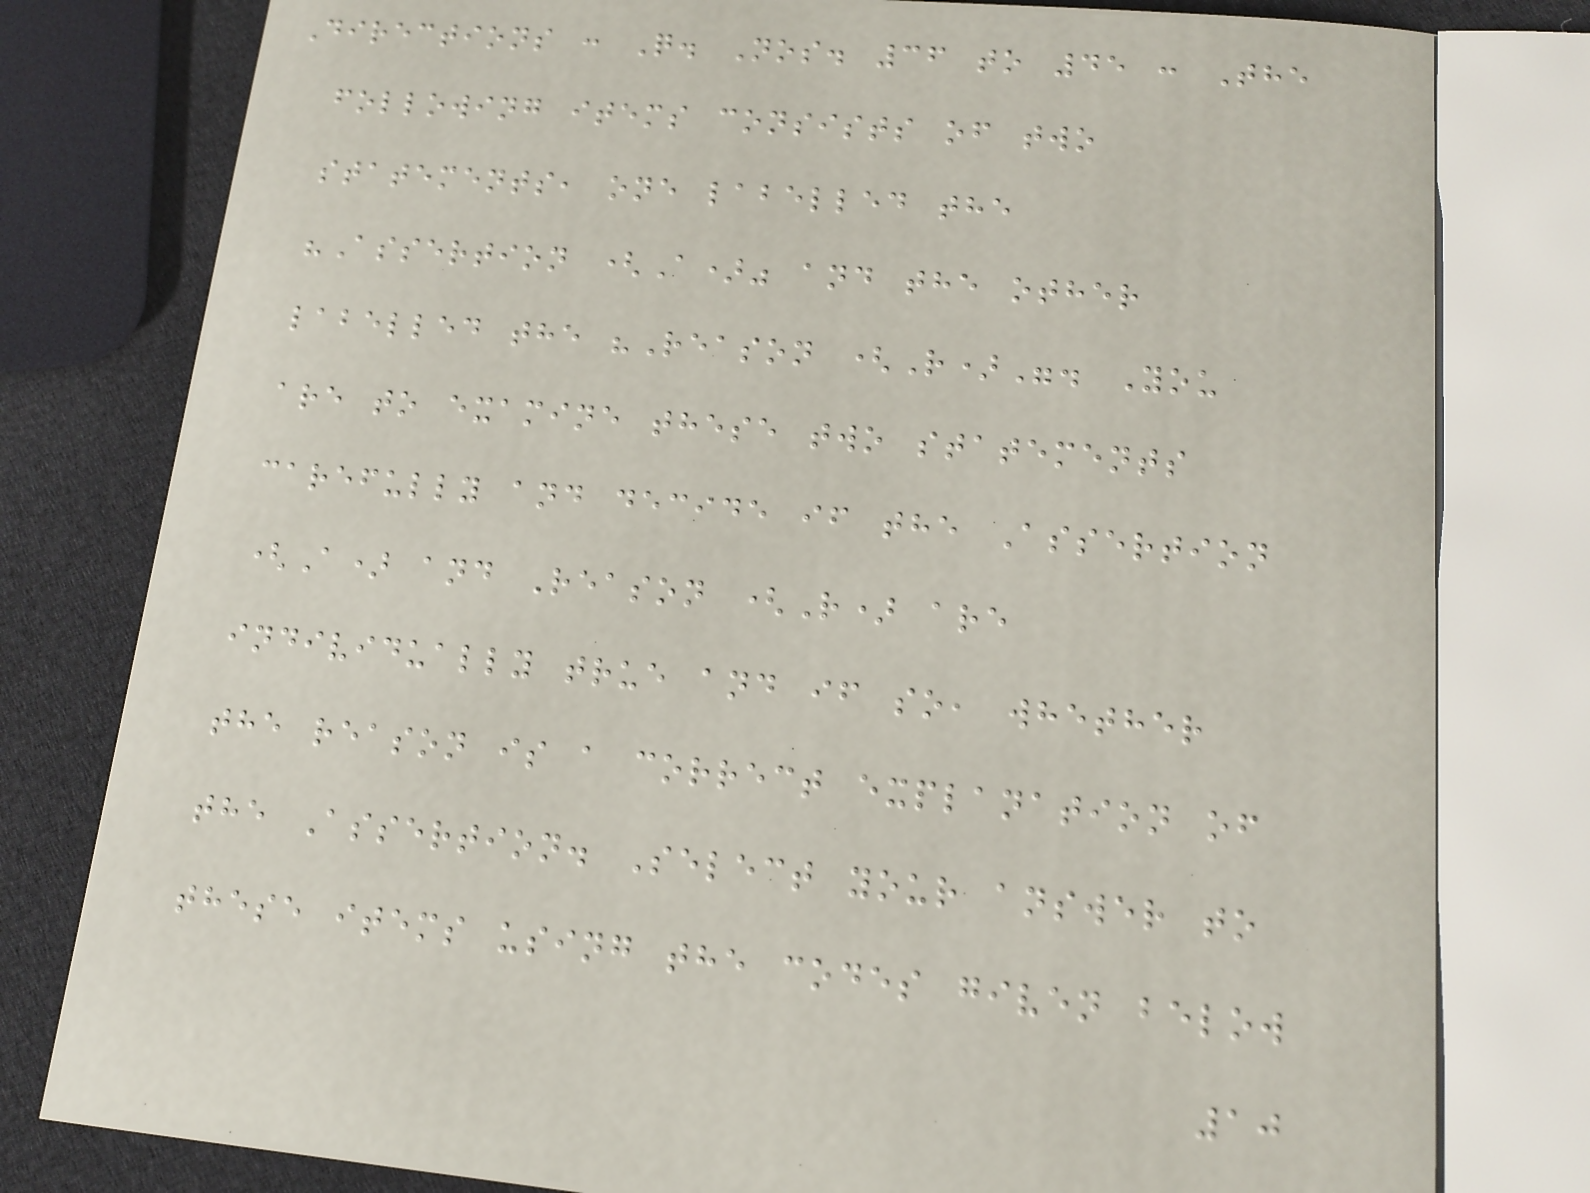Directions : Q. Nos. 36 to 45 : The
following items consists of two
statements, one labelled the
"Assertion (A)" and the other
labelled the "Reason (R)". You
are to examine these two statements
carefully and decide if the Assertion
(A) and Reason (R) are
individually true and if so, whether
the reason is a correct explanation of
the Assertion. Select your answer to
these items using the codes given below
10
